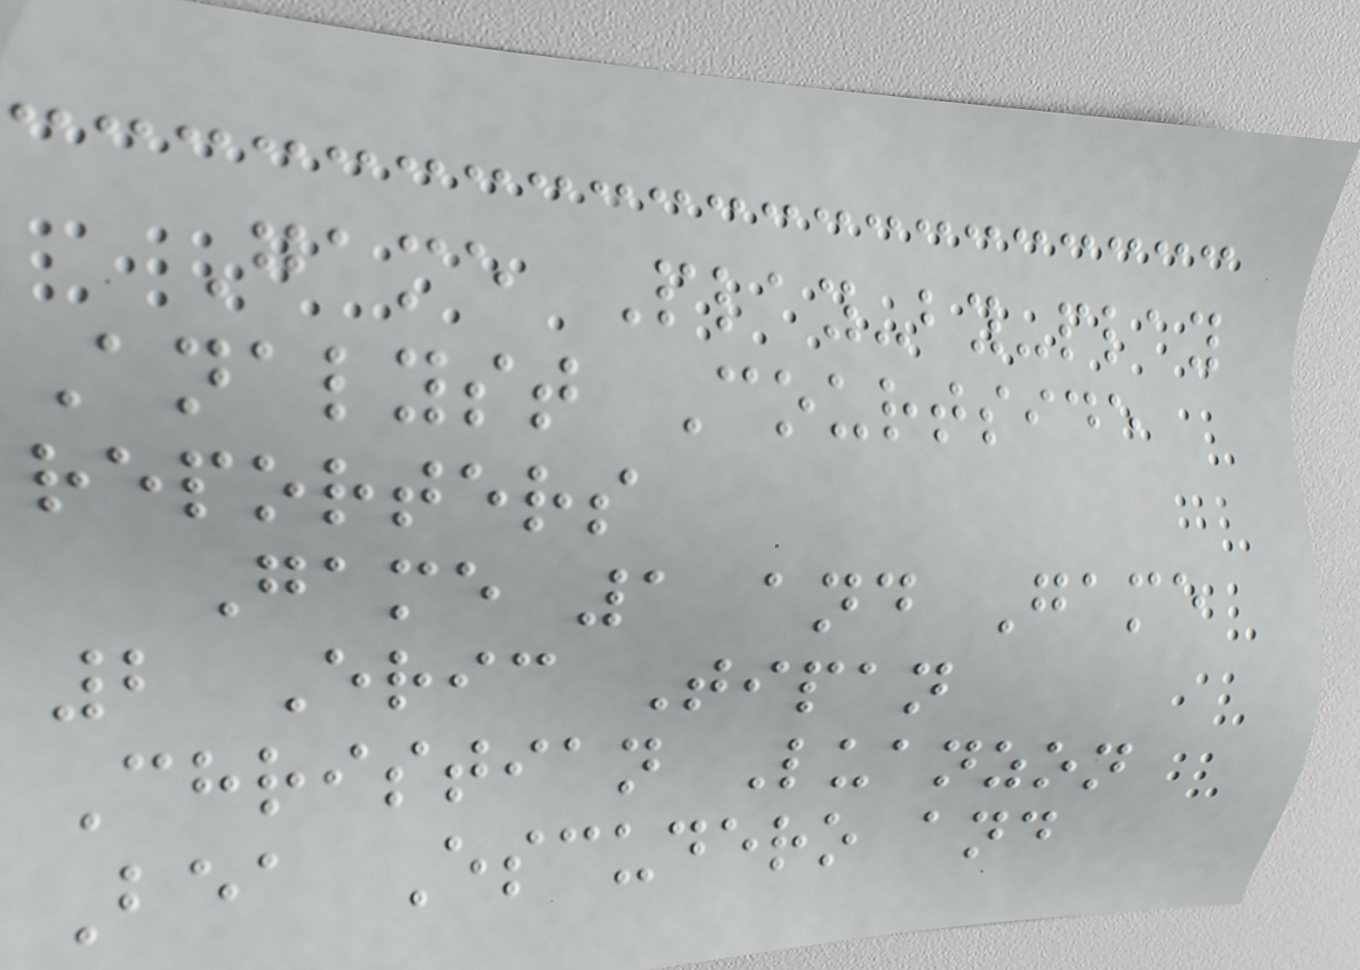Game Play-by-play
Analyst Courtside
reporters
Game 1 and Game
2 Eric Tipan
Christian Luanzon
Bea Escudero and
